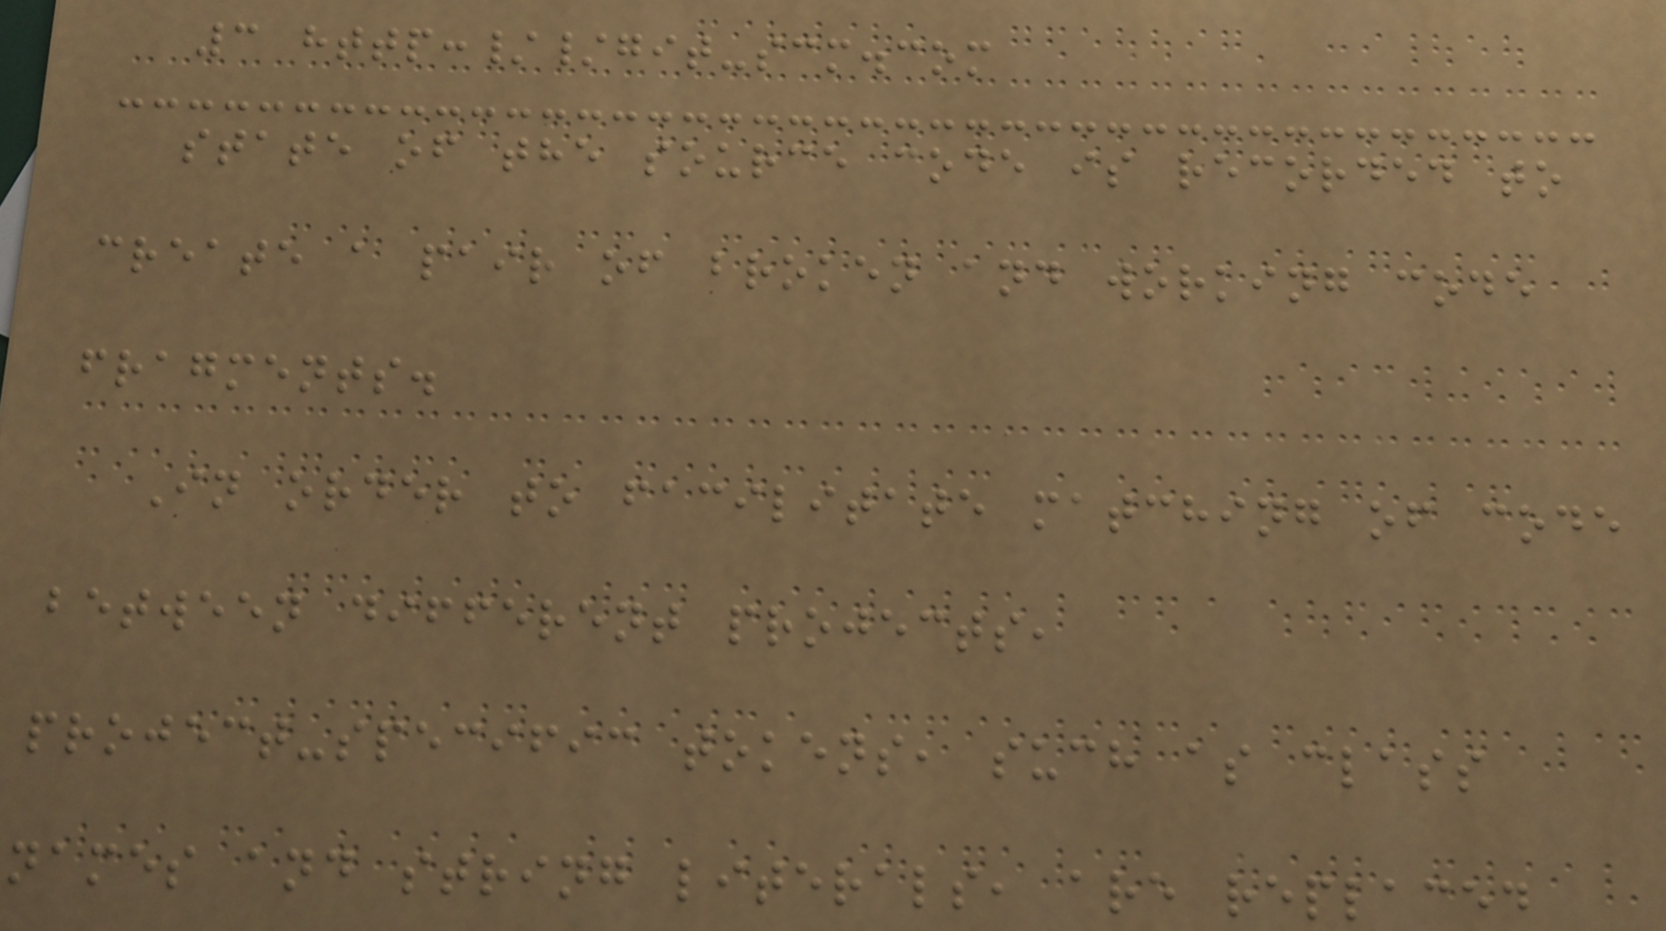3 http://git-scm.com
state of the source code is recorded to
create a pair of broken and working code
fragments.
In order to facilitate matching of code
between different projects,
project-specific tokens, such as class
names and string literals, are replaced
